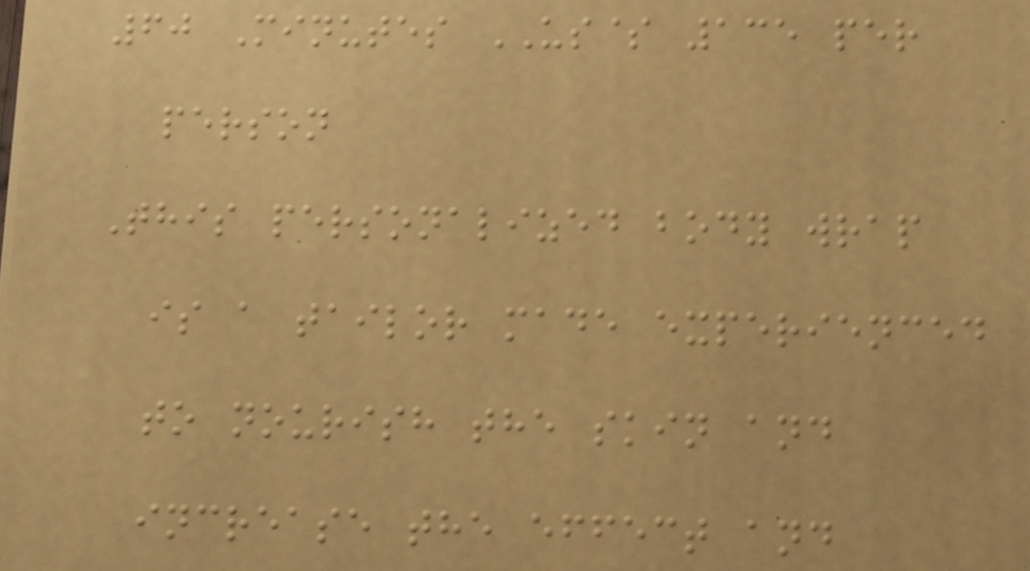60 Minutes US$ 135 per
person
This personalized body wrap
is a tailor made experienced
to nourish the skin and
increase the effect and
